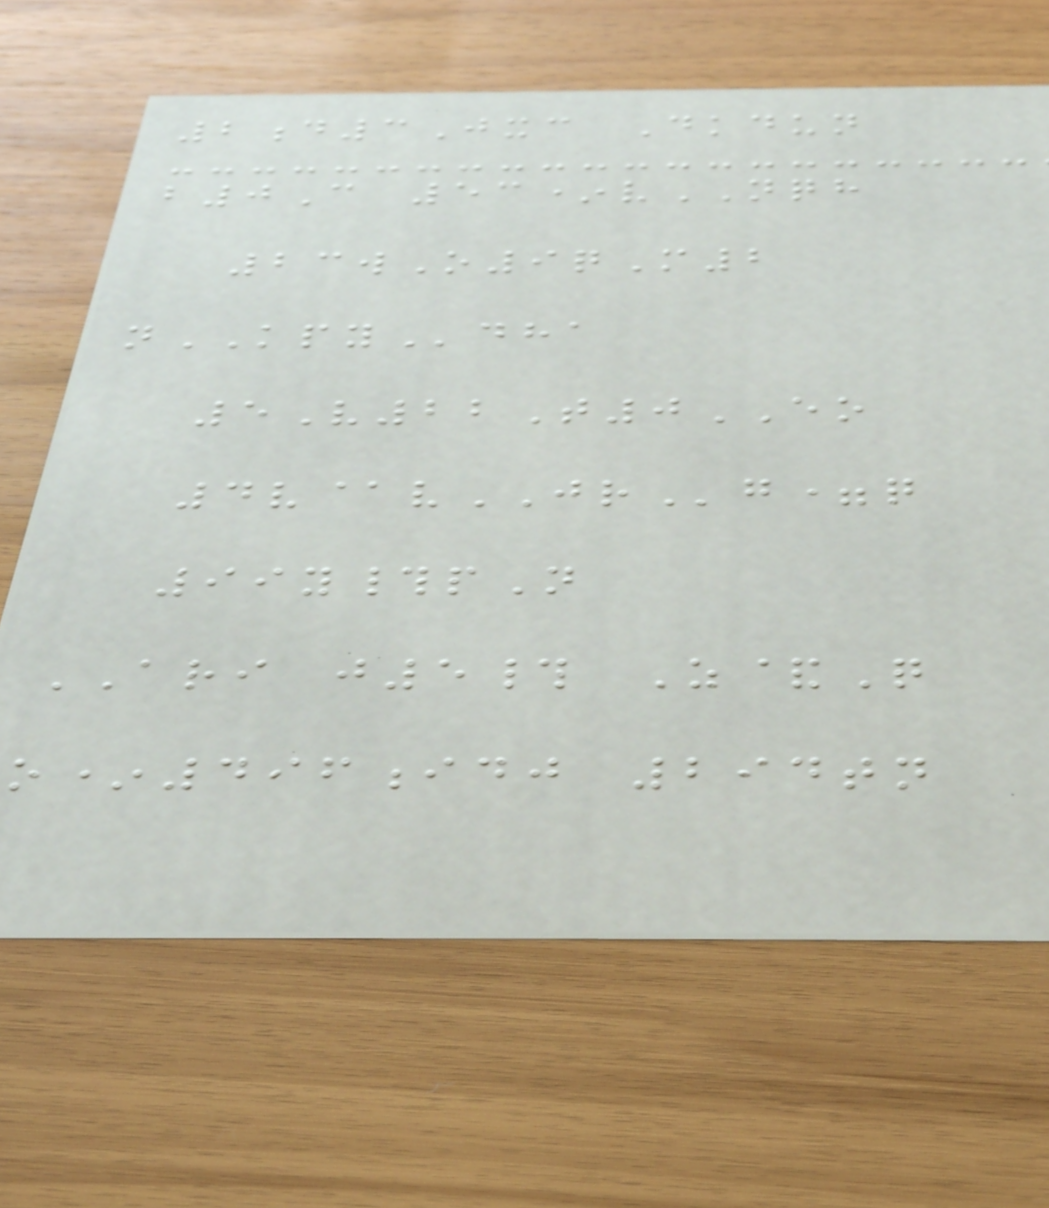2d3Jxc Dkdun
b0C 53*vNQH
23wO9qM2
nKPYdha
5V22T0EO
4v@vJRg=q
99y#pN
ARI j5# Z&Q
o*496idj 294tn
